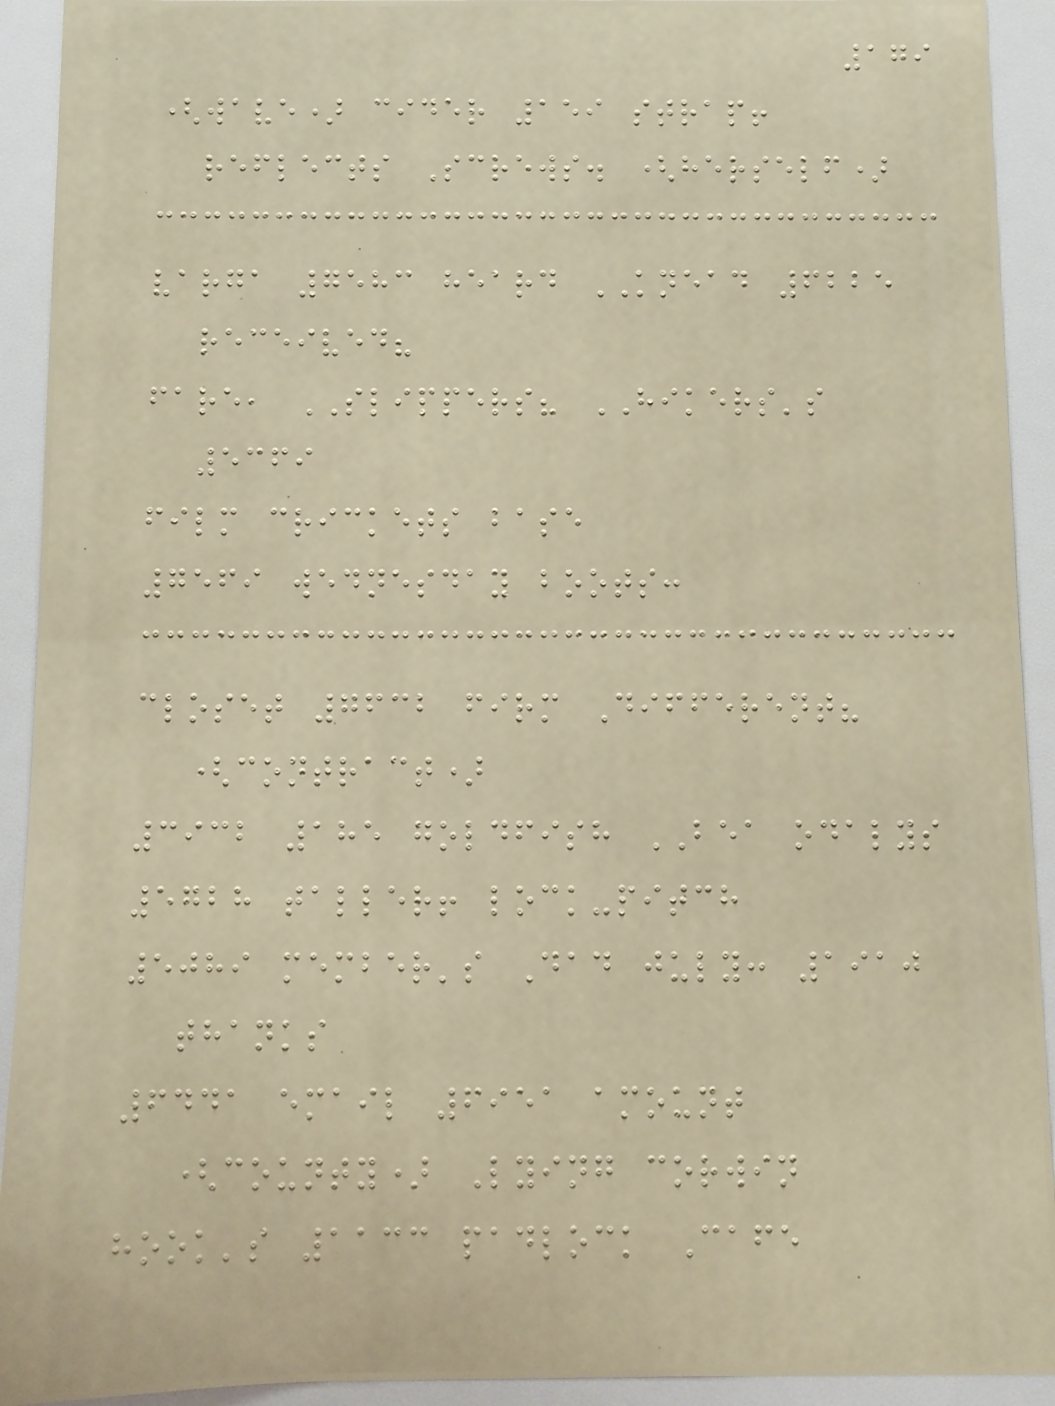179
(wave) cider 159 strap!
reflects Screws. (herself)
varga 7583 heard KNEAD 6225
received?
fare, SLIPPERS? HIKERS's
5369
film crickets base
7569 wednesday boots:
closet 7632 firm Different?
(contract)
3932 185 goldfish BEA odalys
5728 taller! lock-pitch
5089 member's Dad july: 1910
thanks
6441 email 6951 amount
(county) Lying corwin
hook's 1133 padlock Cafe
